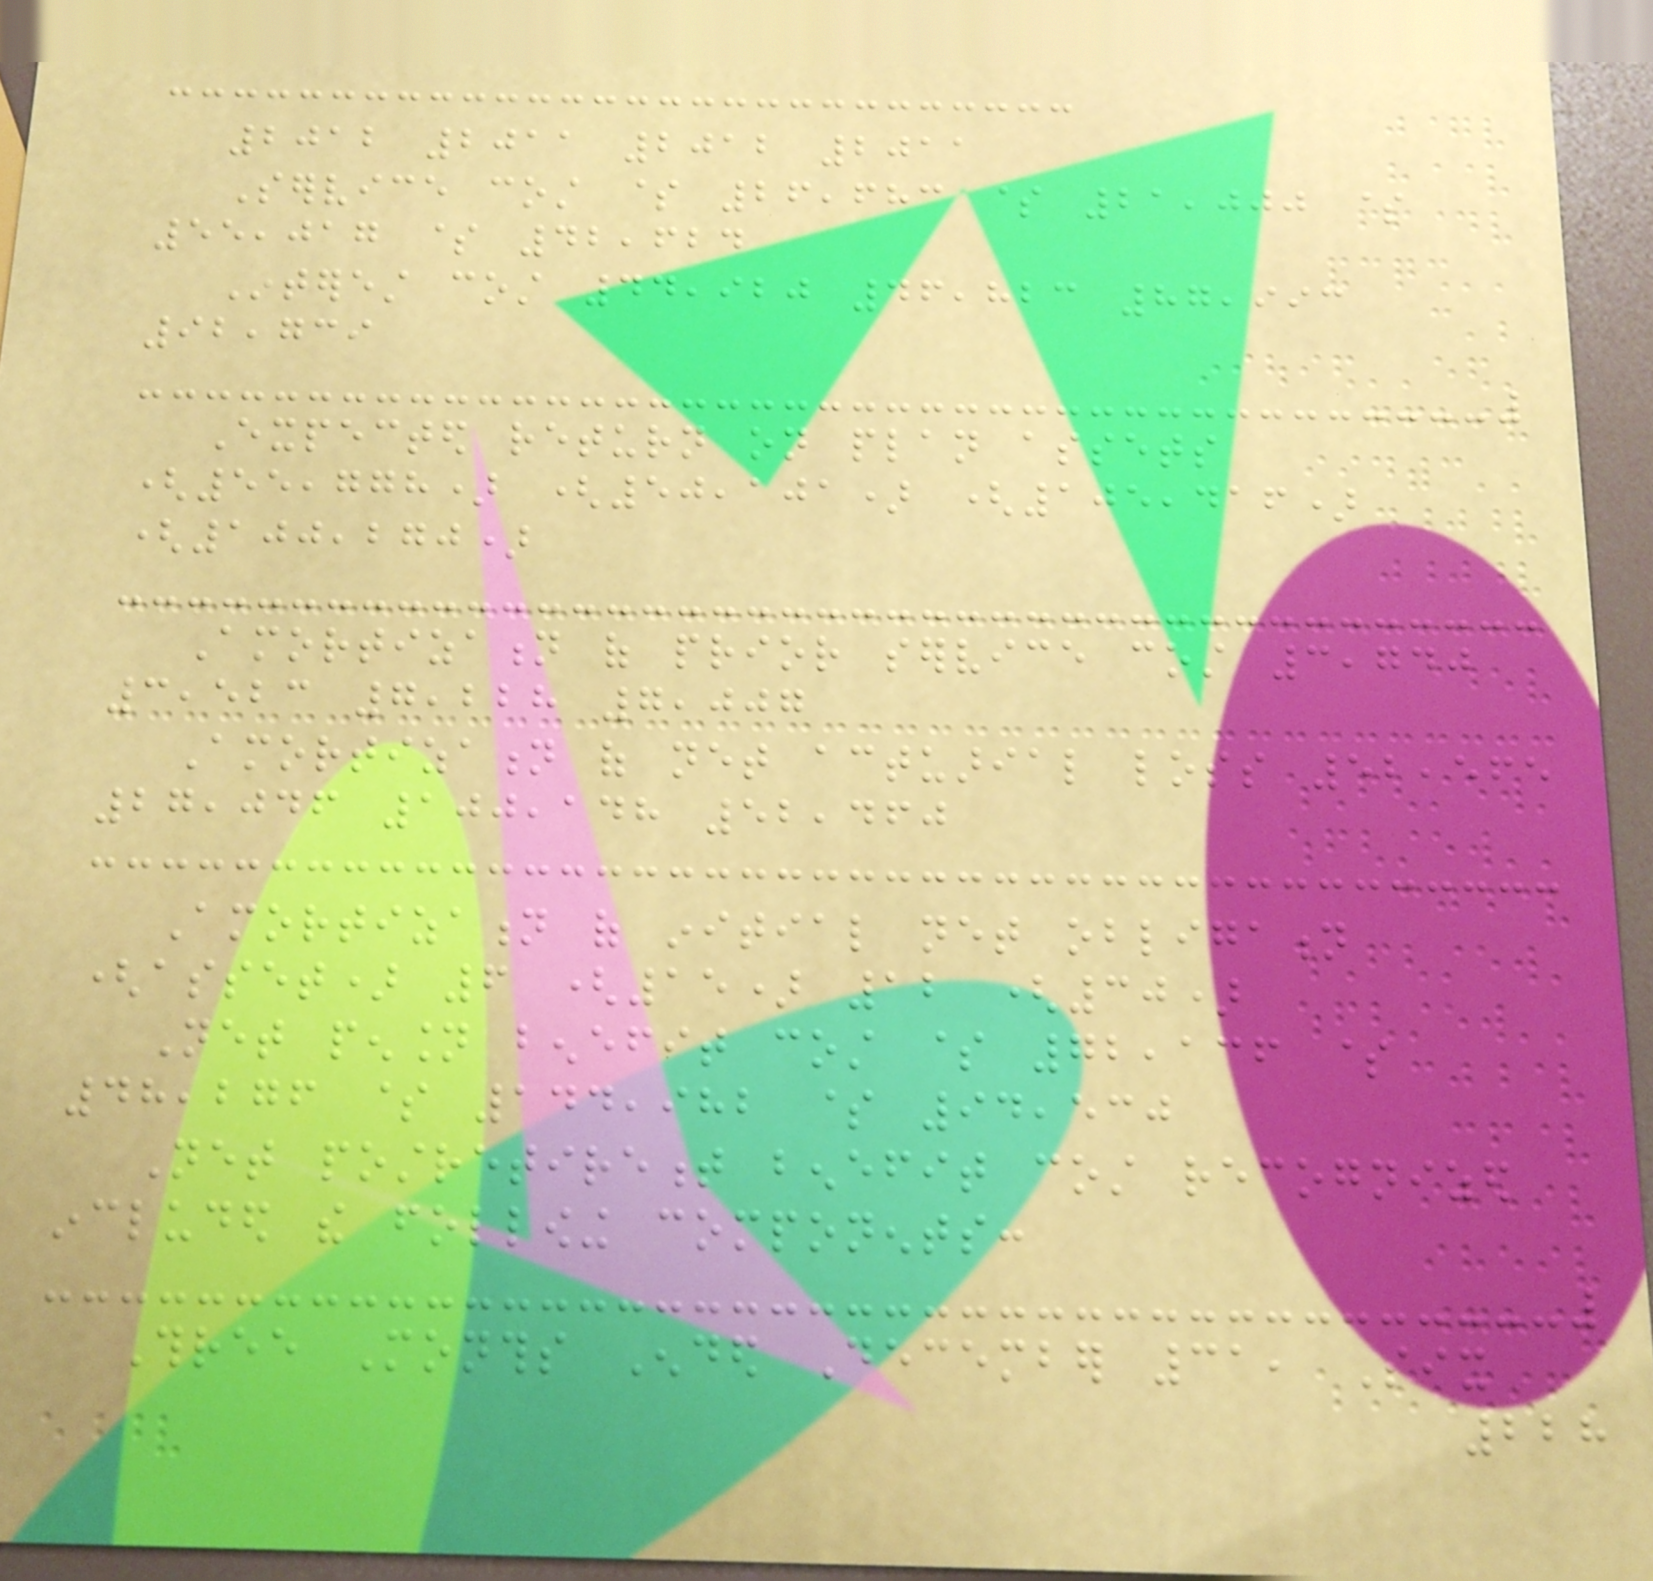2012 2011 2012 2011
Service cost $ 26,683 $ 21,000 $
55,017 $ 42,624
Interest cost 44,920 46,823 87,993
92,739
Expected return on plan assets
(55,778) (50,101) (105,416)
(100,270)
Amortization of prior service cost 3,740
3,523 7,228 7,007
Amortization of net actuarial loss 52,565
27,046 100,148 52,460
Amortization of initial net obligation
(asset) 6 (15) 12 (30)
Net pension benefit cost $ 72,136 $
48,276 $ 144,982 $ 94,530
Net postretirement benefit cost recognized
included the following components:
Three Months Ended December 31, Six
228
